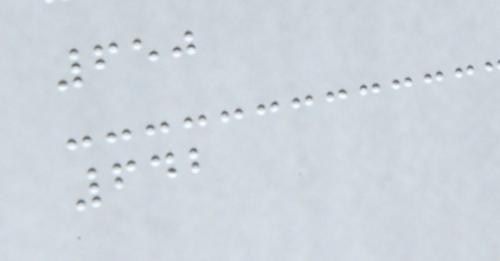650
642
